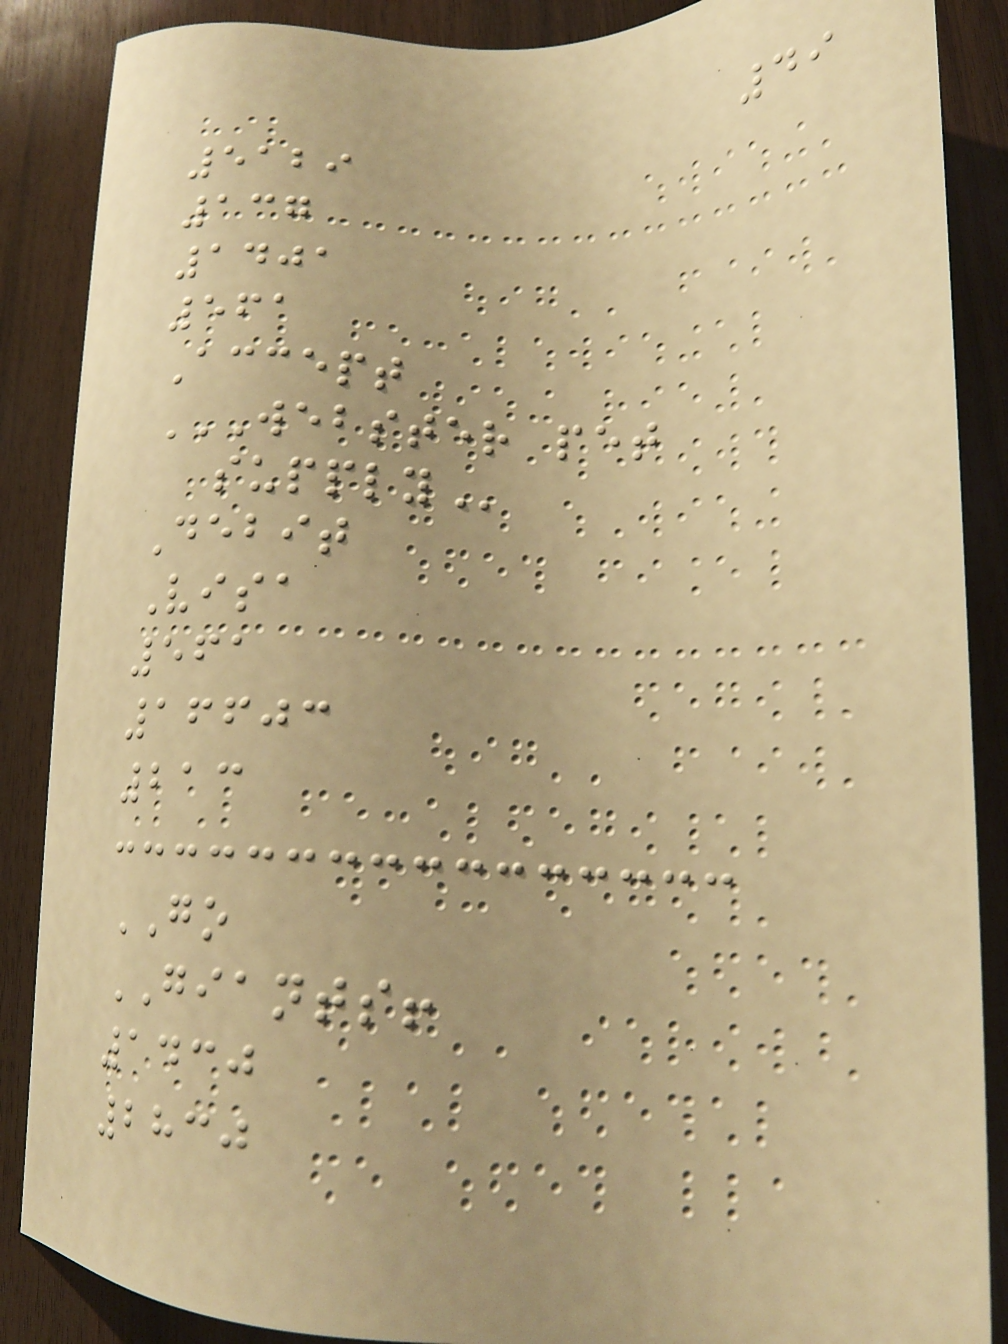49
5129
137
1401
561
Accept
WEBSTER PET
SUPPLY
Debit
Visa
561
16603
213
GO
GIANTS!
1430
2830
